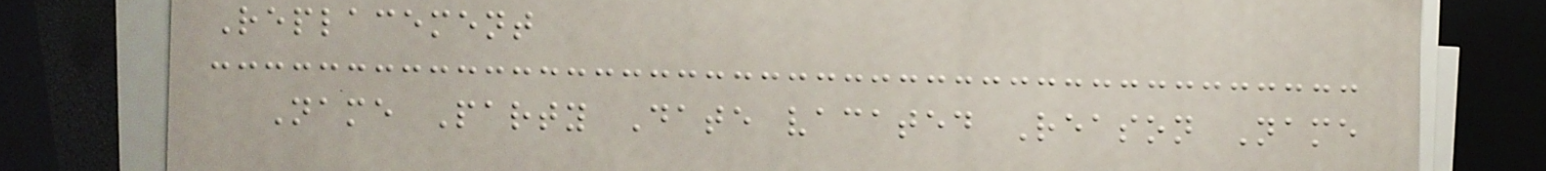Replacement
Name Party Date vacated Reason Name
